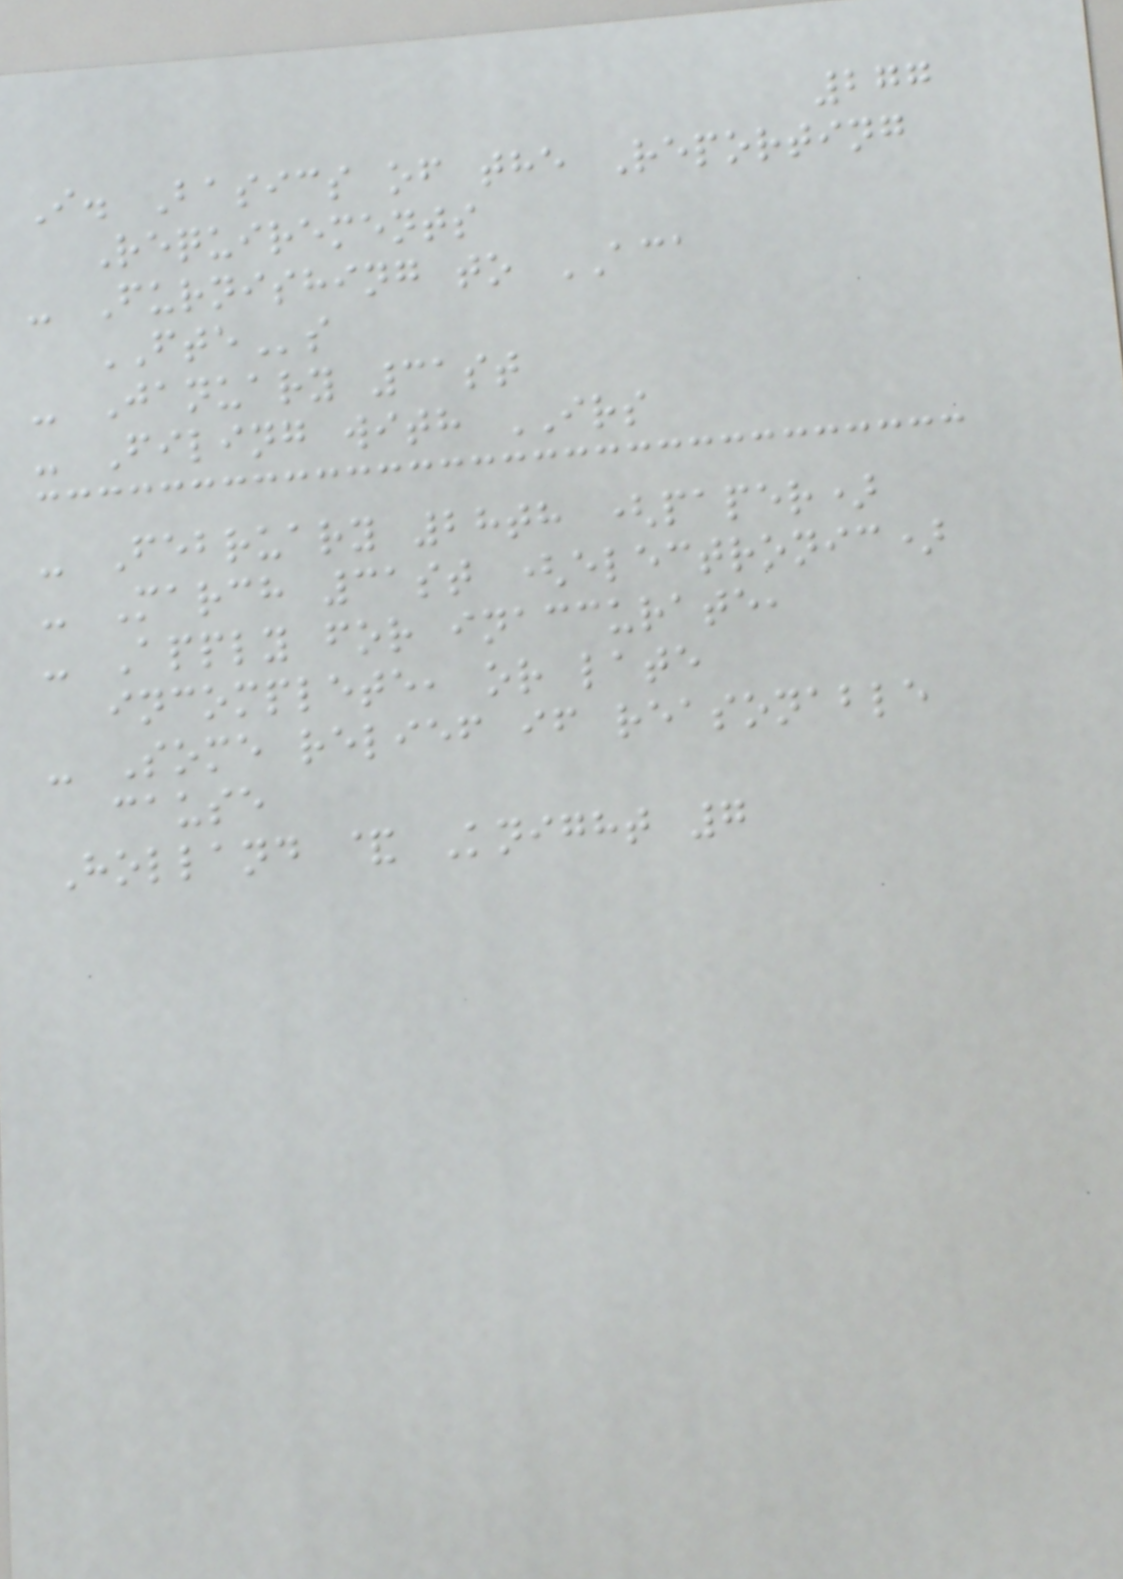277
I. Basics of the Reporting
Requirements
- Furnishing to ACA
FTEs
- January 31st
- Filing with IRS
- February 28th (paper)
- March 31st (electronic)
- Apply for inaccurate,
incomplete, or late
- Some relief if reasonable
cause
Holland & Knight 7
